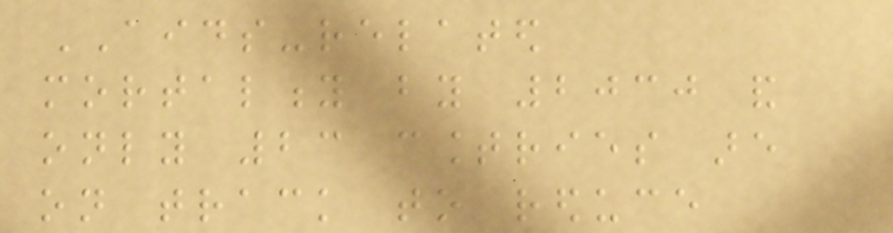AIDS-related
mortality by 2030 and
only 23 countries are
on track to reduce
